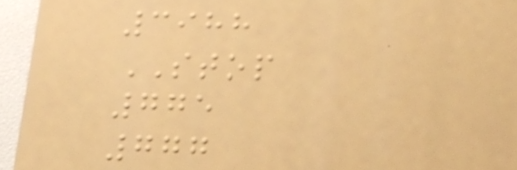3988
STOP
775
777
